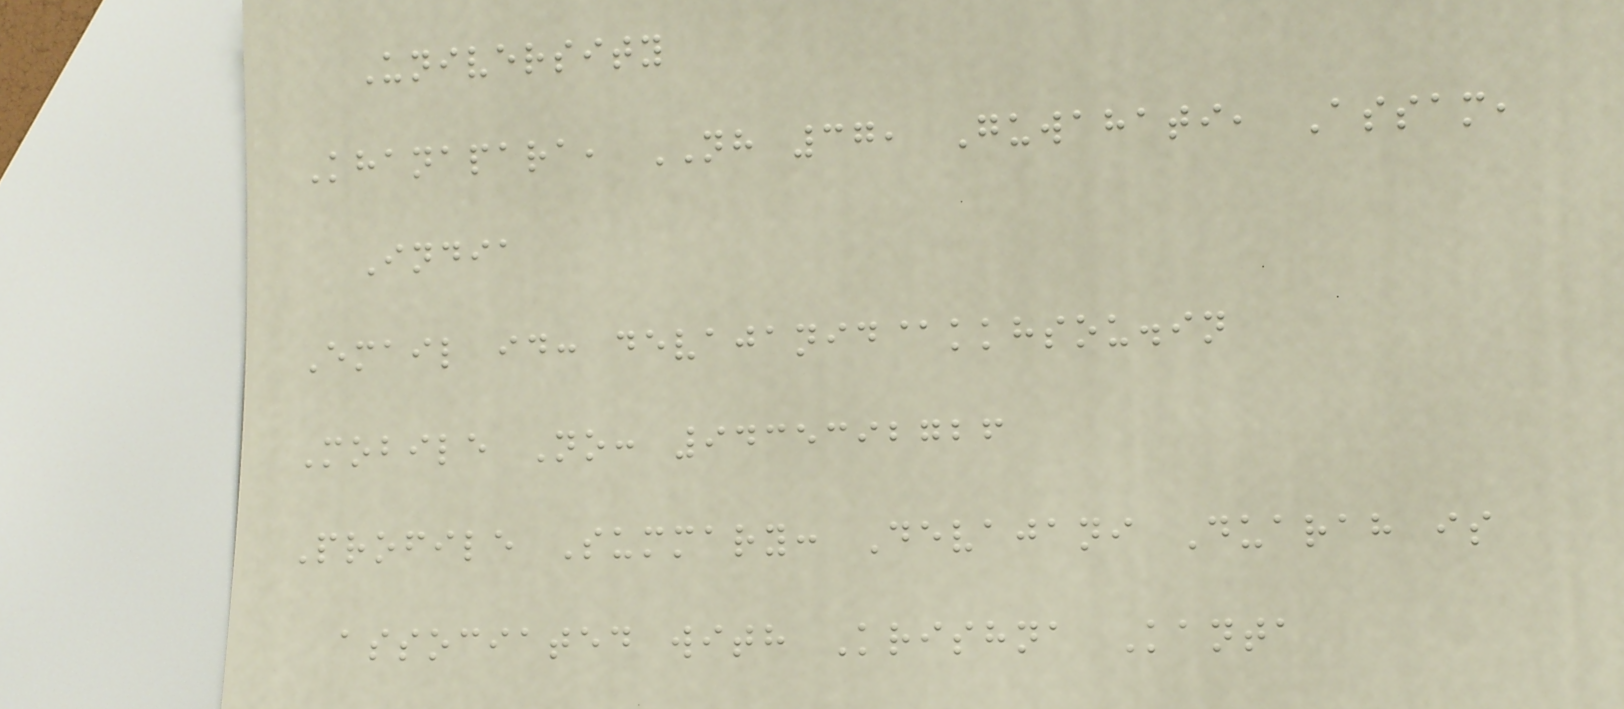University
Khanapara, NH 37, Guwahati, Assam,
India
Email id: devajanid@kkhsou.in
Mobile No: 9435392726
Profile Summary: Devajani Duarah is
associated with Krishna Kanta
